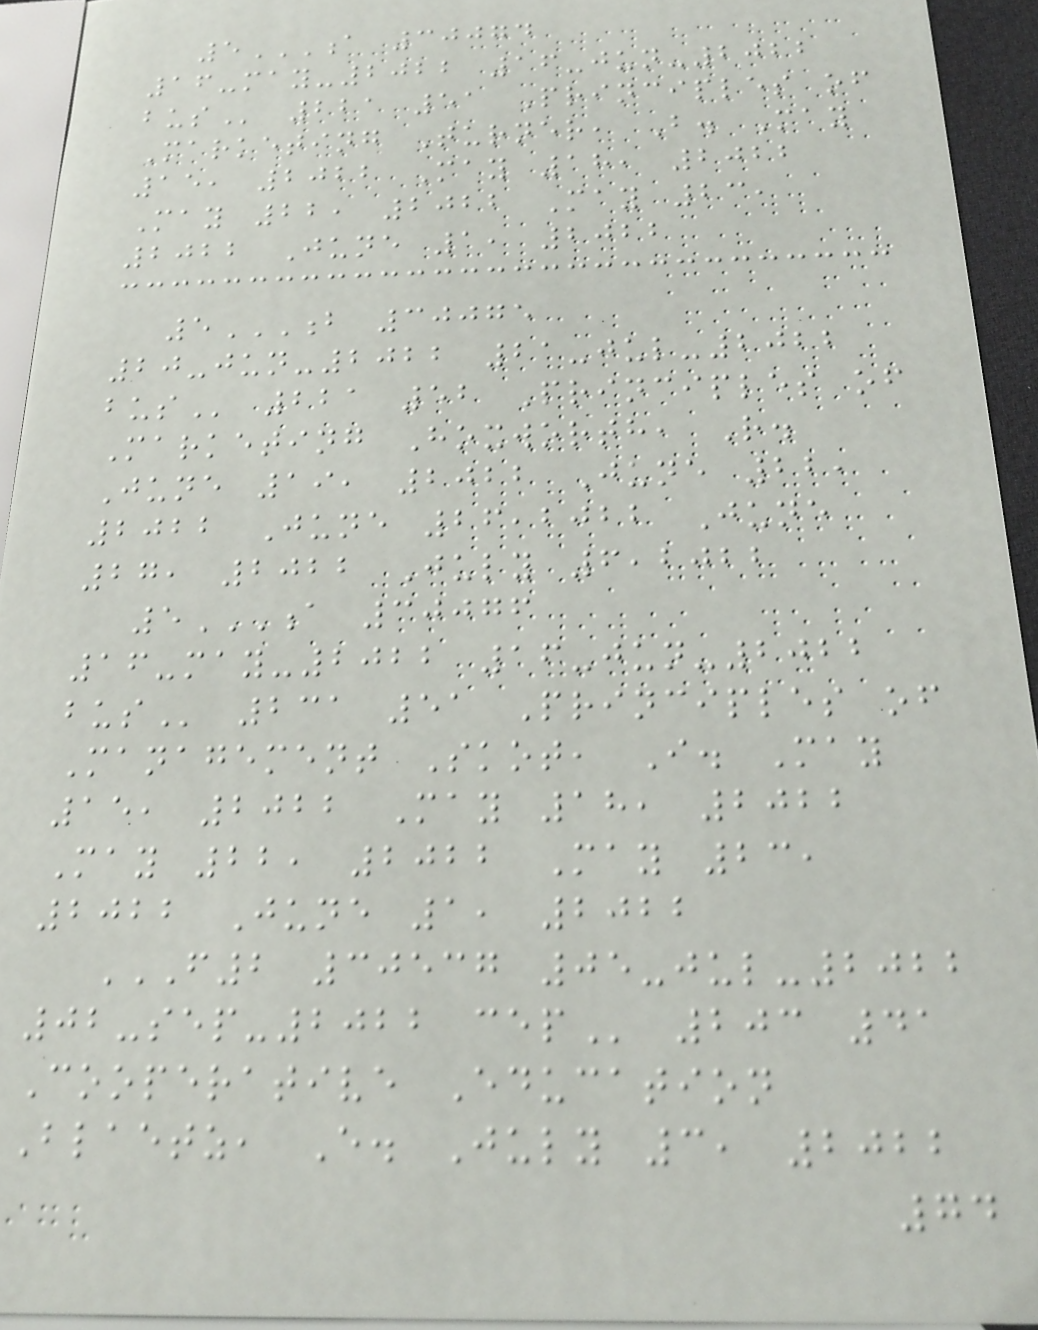5A 30074
16-MAY-2022 16-JUN-2022
BUS 221 51 Principles of
Marketing Turner, B. May
15, 2022 May 18, 2022
May 22, 2022 May 23,
2022 June 1, 2022
5B 30075
20-JUN-2022 21-JUL-2022
BUS 221 52 Principles of
Marketing Hoxworth, R.
June 19, 2022 June 22,
2022 June 26,2022 June
27, 2022 July 6,2022
5A 30076
16-MAY-2022 16-JUN-2022
BUS 231 51 Principles of
Management Skot, I. May
15, 2022 May 18, 2022
May 22, 2022 May 23,
2022 June 1, 2022
F2 30537 05-JUL-2022
02-SEP-2022 CEP 203 41
Cooperative Education
Blaetz, E. July 3, 2022
74
